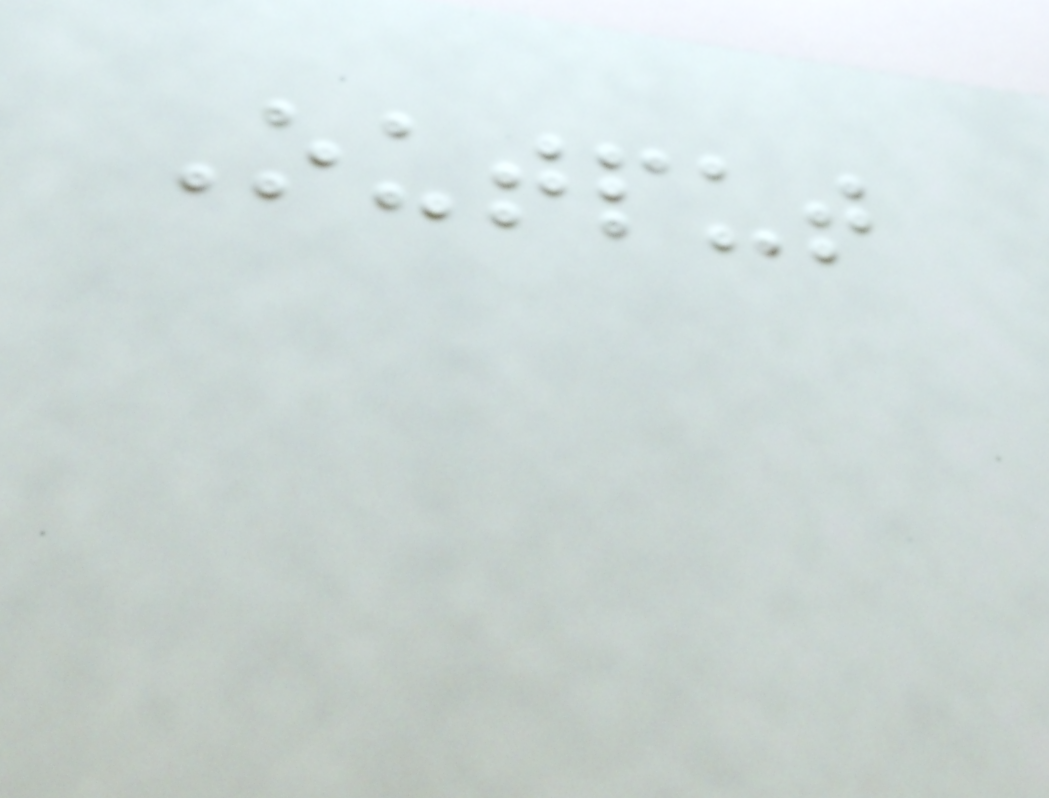Output
